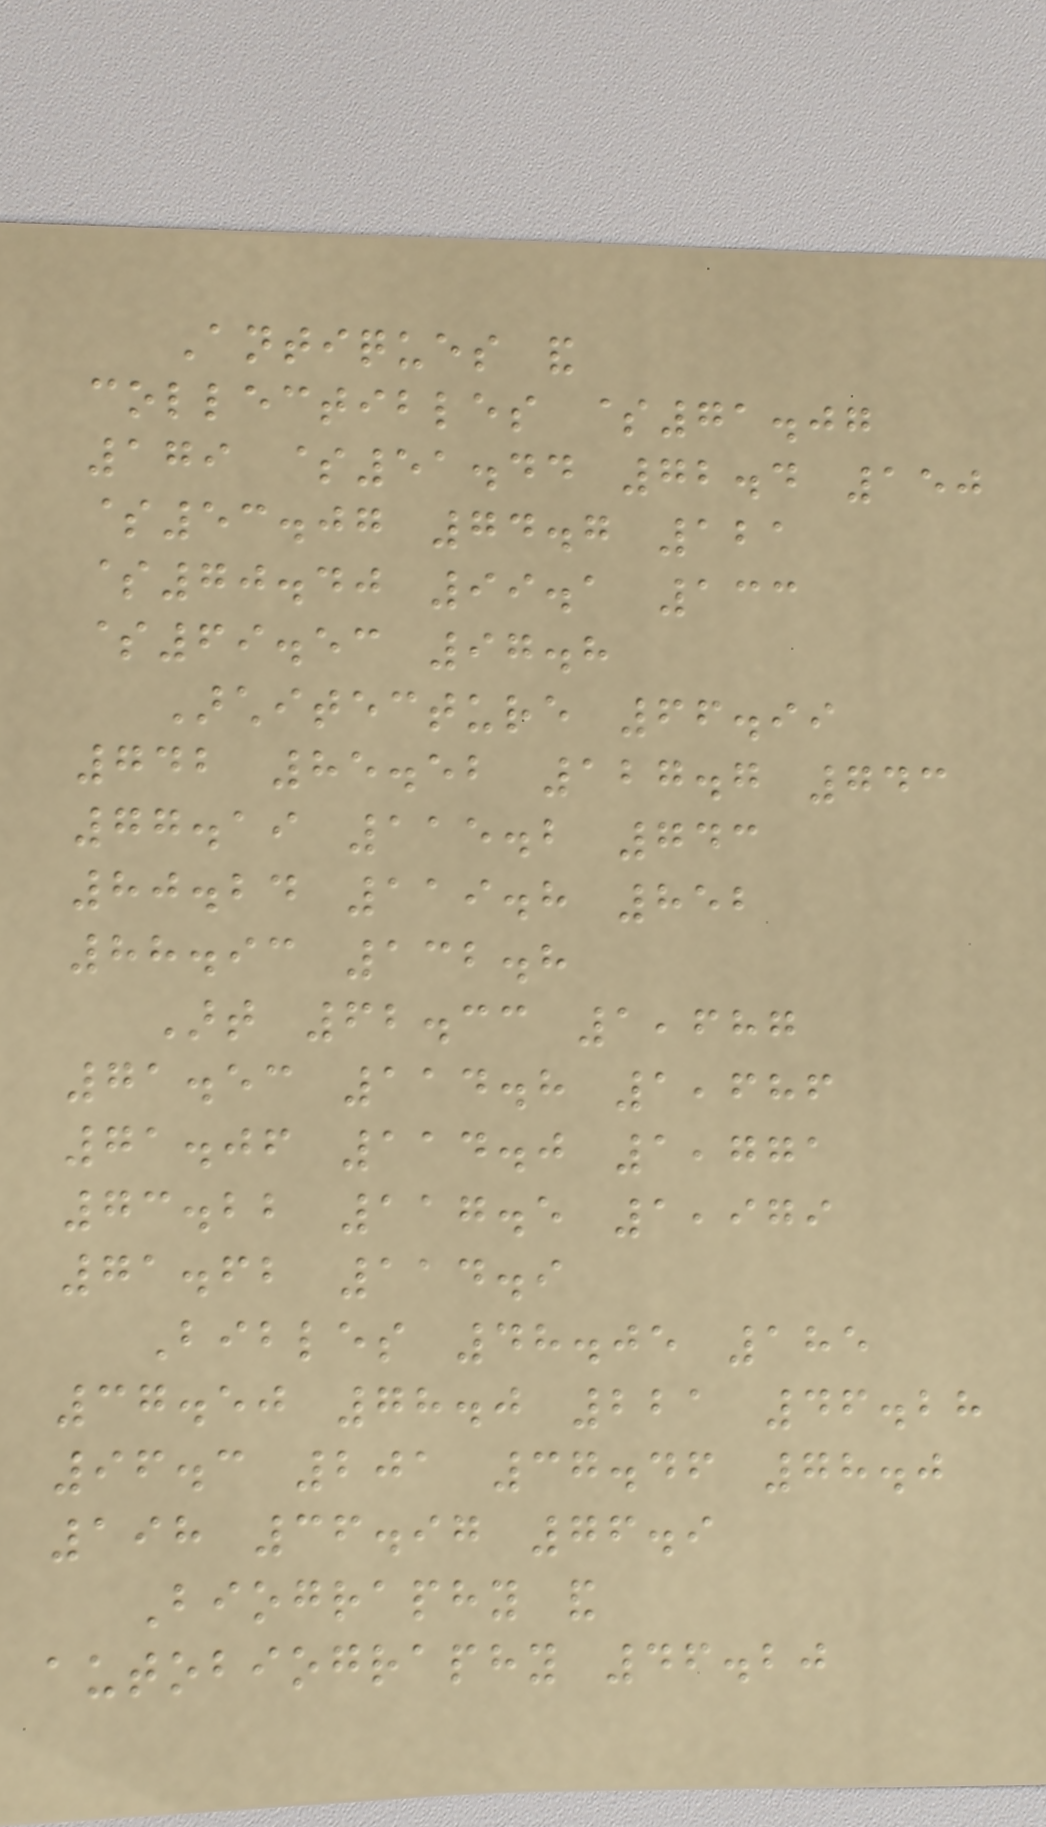Antiques and
collectibles $71.07
179 $51.44 72.4 150
$53.07 74.7 121
$70.40 99.1 133
$69.53 97.8
Architecture 66.99
742 85.52 127.7 743
77.19 115.2 743
80.24 119.8 852
88.93 132.8
Art 62.33 1,687
71.53 114.8 1,686
71.06 114.0 1,771
73.22 117.5 1,979
71.62 114.9
Bibles 48.05 185
37.50 78.0 221 46.28
96.3 201 37.46 78.0
198 36.97 76.9
Biography and
autobiography 46.20
